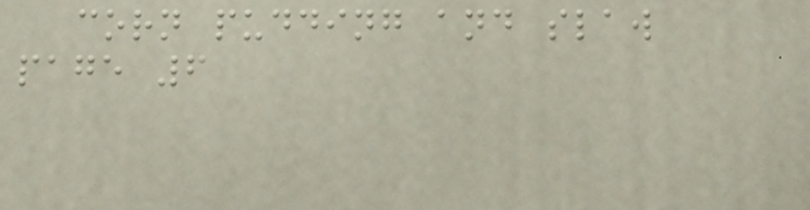corn pudding and slaw
page 6
